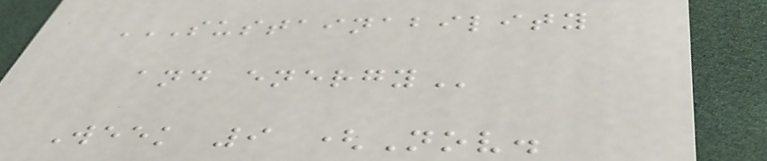SUSTAINABILITY
AND ENERGY
Week 9 (Nov.
